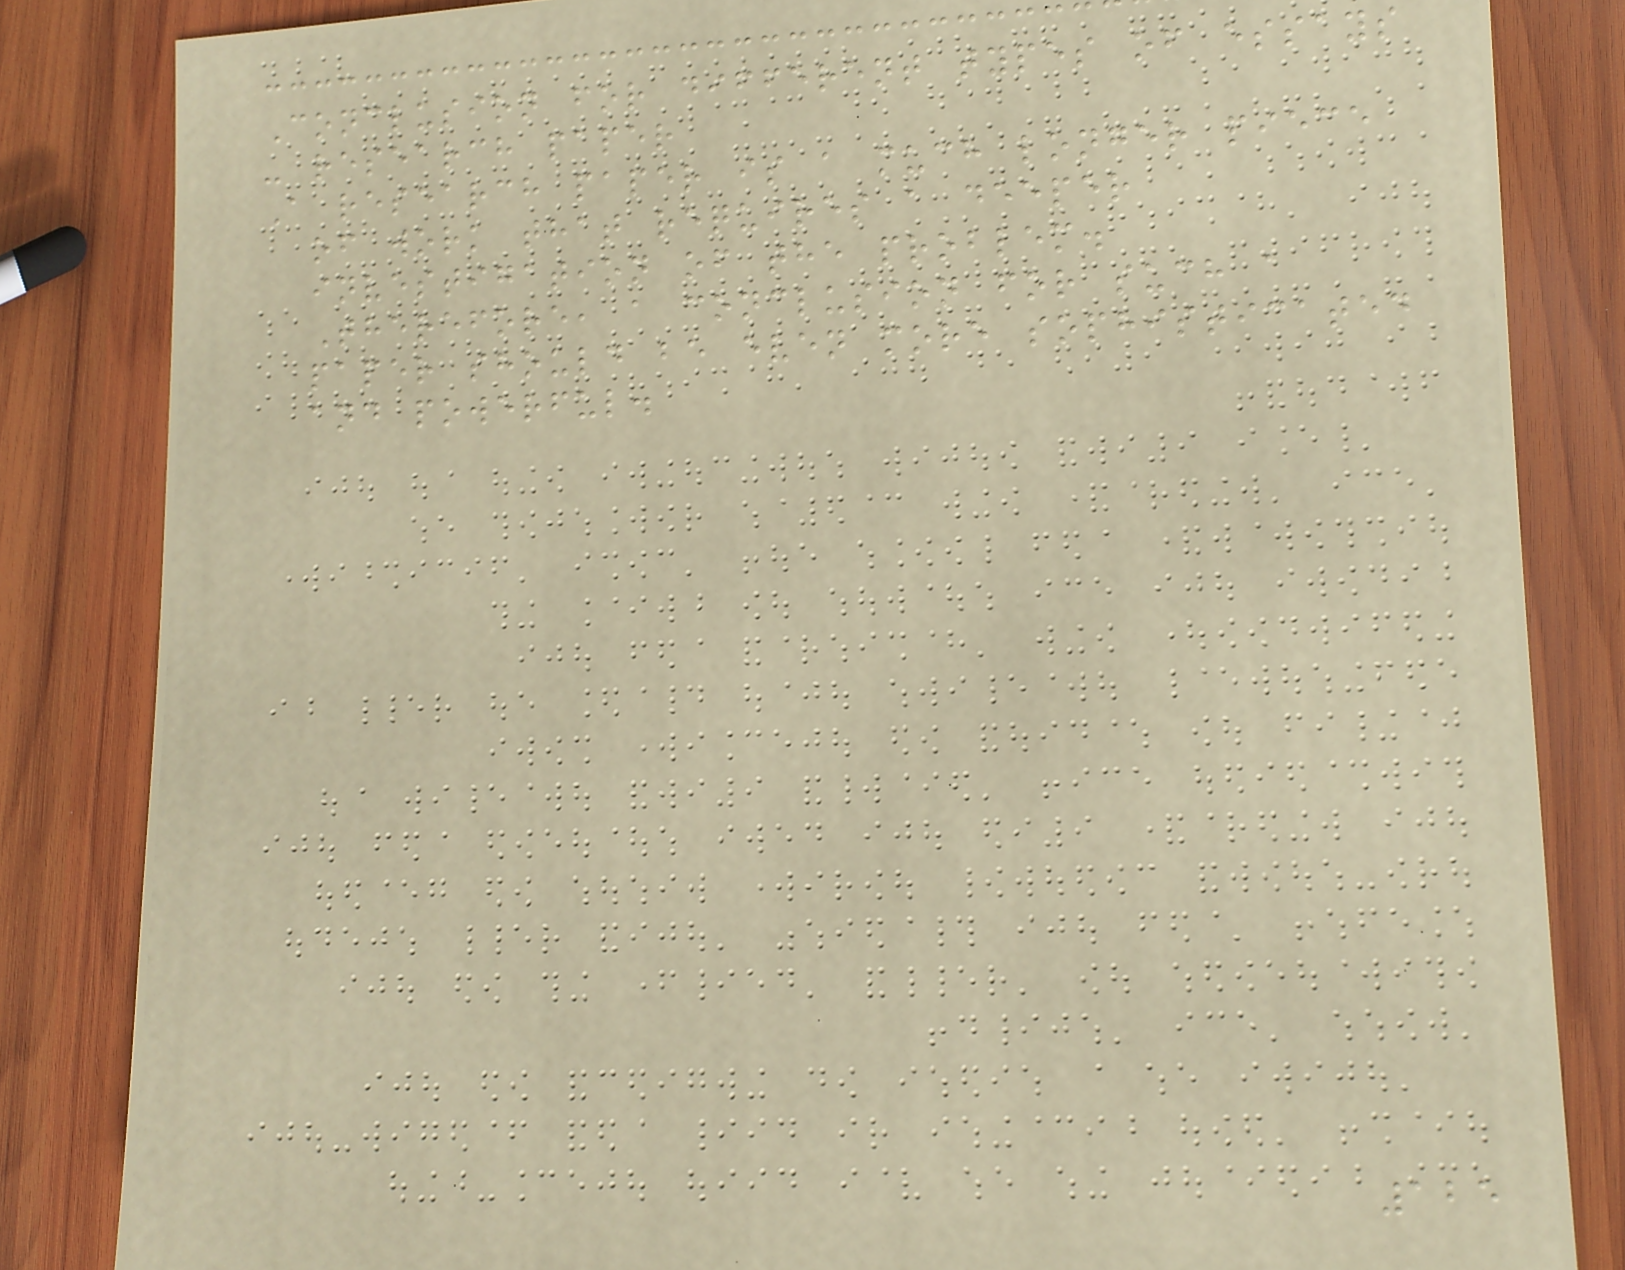Conclusion for different types of essays
- research paper
A research paper is a much longer piece
of work that requires a deeper
investigation of the problem.
Therefore, a conclusion for such a
paper should be even more sophisticated
and powerful.
125
